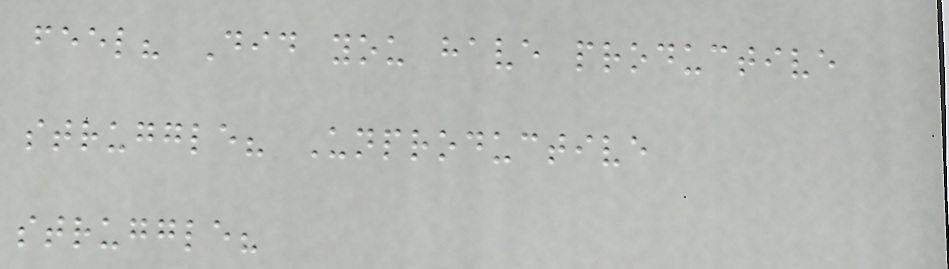feel? Did you have productive
struggle? Unproductive
struggle?
